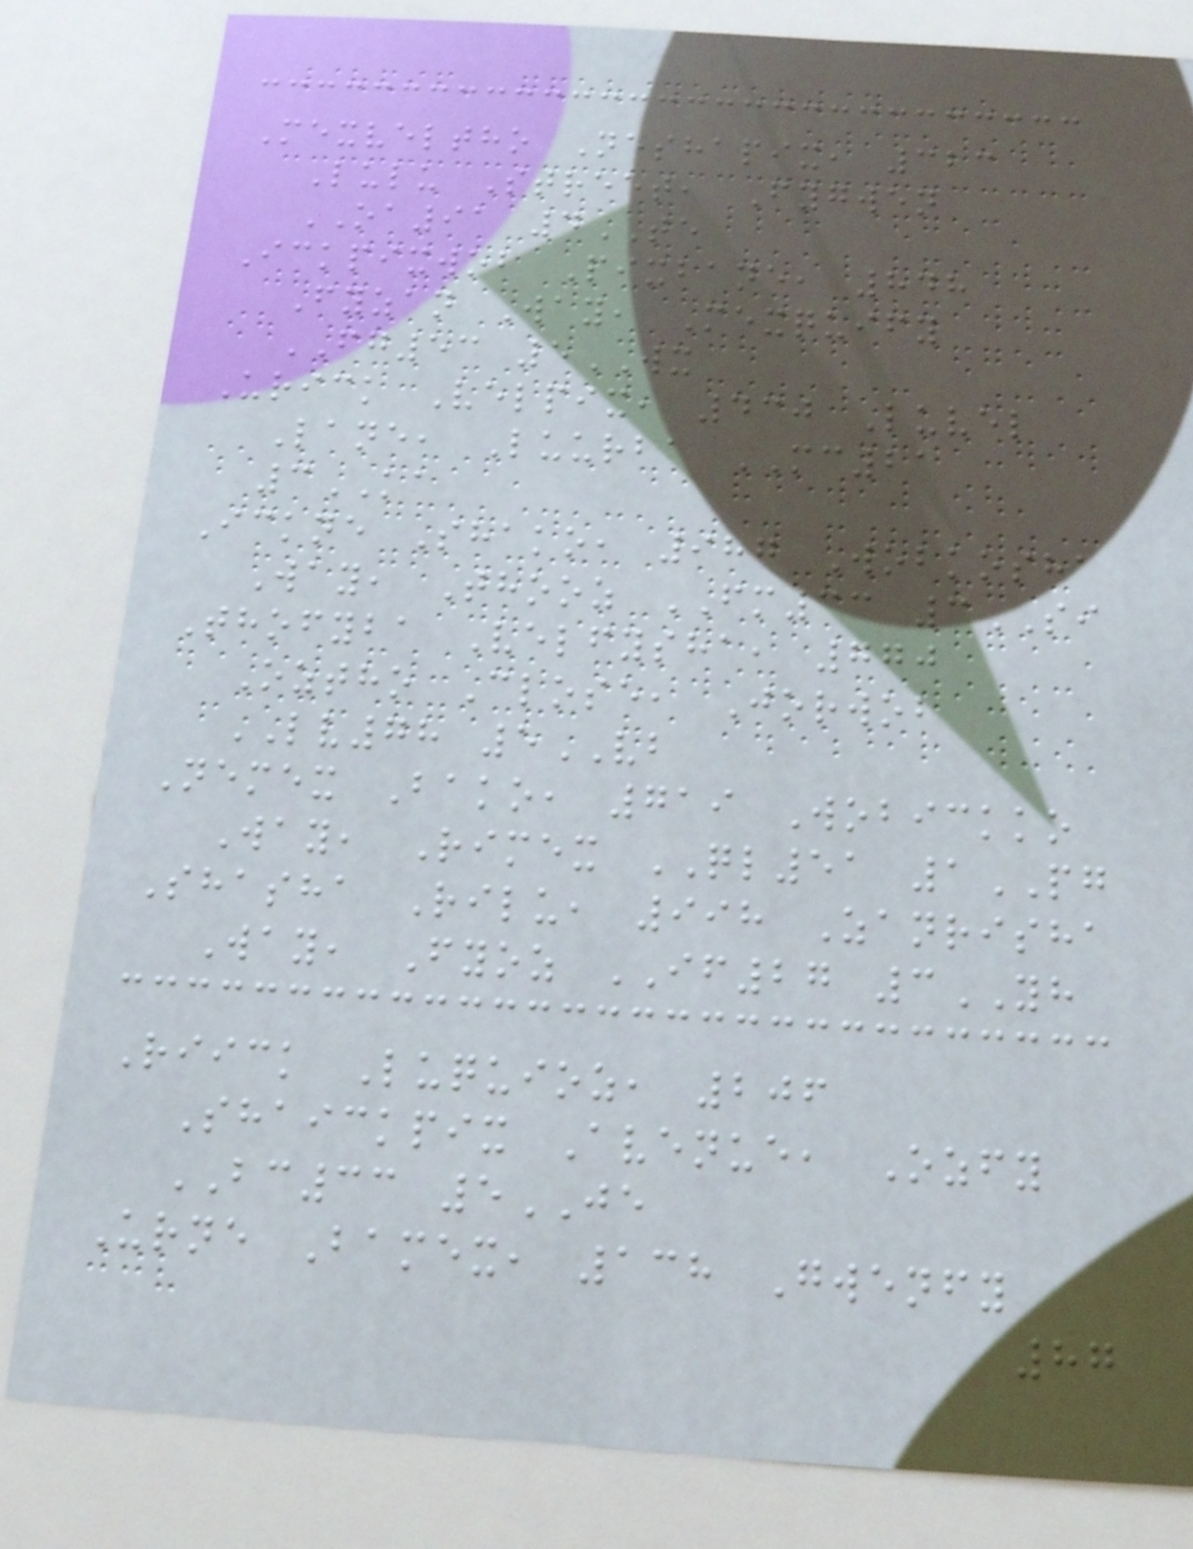Mexveltho Neshapix, 323
Lulu Street, Fygwen
OA91 4TE
Ickpixwob Pixbane, 848
Fyzan Way, Mexquify
FG53 5WX
Urick Velpix, 430 Luvel
Lane, Luurba MC21
3KA
Ickne Shako, 987 Wobkosha
Way, Thooz FM33 3SI
Thofyba Velfysha, 770
Oztho Close, Jorwob
LV78 5VB
Nemex Bako, 719 Wobickko
Way, Rimex QL51 1PG
Shasha Rilu, 998 Zanrisha
Way, Fyoz IF27 3YH
Riick Luquioz, 206
Shaickpix Avenue, Ozfy
BC33 5JE
Urne Bamex, 138 Gwenfy
87
